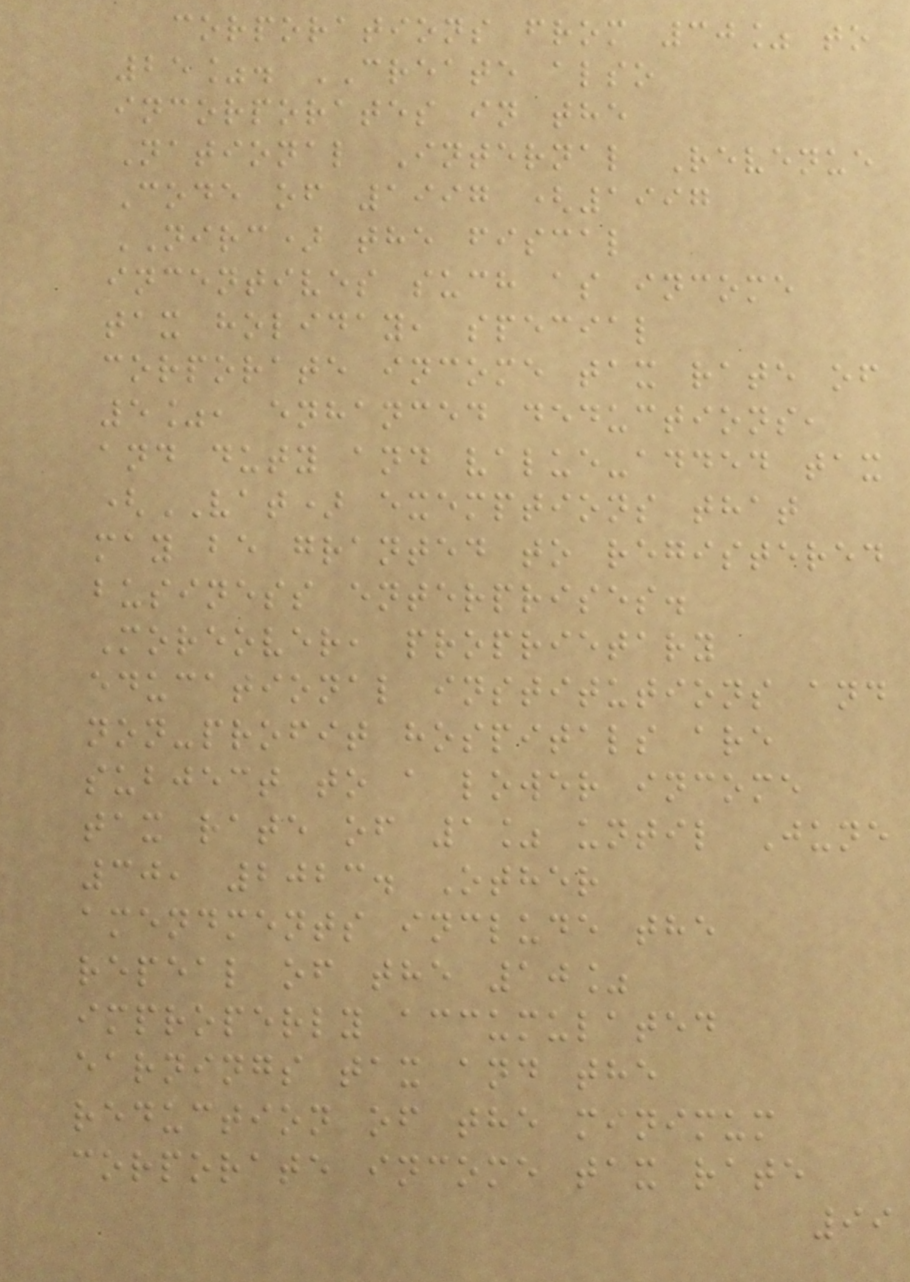corporations from 30% to
25%. CREATE also
incorporates in the
National Internal Revenue
Code of 1997 (1997
NIRC) the fiscal
incentives such as income
tax holiday, special
corporate income tax rate of
5%, enhanced deductions,
and duty and value-added tax
(VAT) exemptions that
may be granted to registered
business enterprises.
Moreover, proprietary
educational institutions and
non-profit hospitals are
subject to a lower income
tax rate of 1% until June
30, 2023. Other
amendments include the
repeal of the 10%
improperly accumulated
earnings tax and the
reduction of the minimum
corporate income tax rate
99
